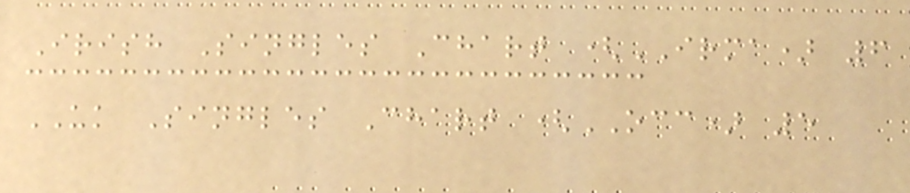Irish Singles Chart (IRMA) 6
UK Singles Chart (OCC) 5
